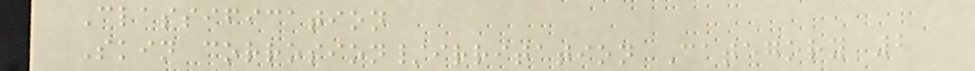Classification
Skin corrosion/irritation Category 2
